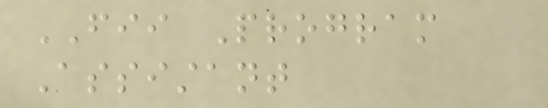FII Program
Assistant
